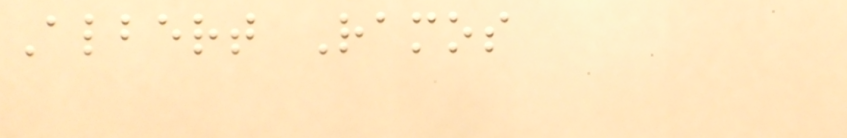Albert Ramos
